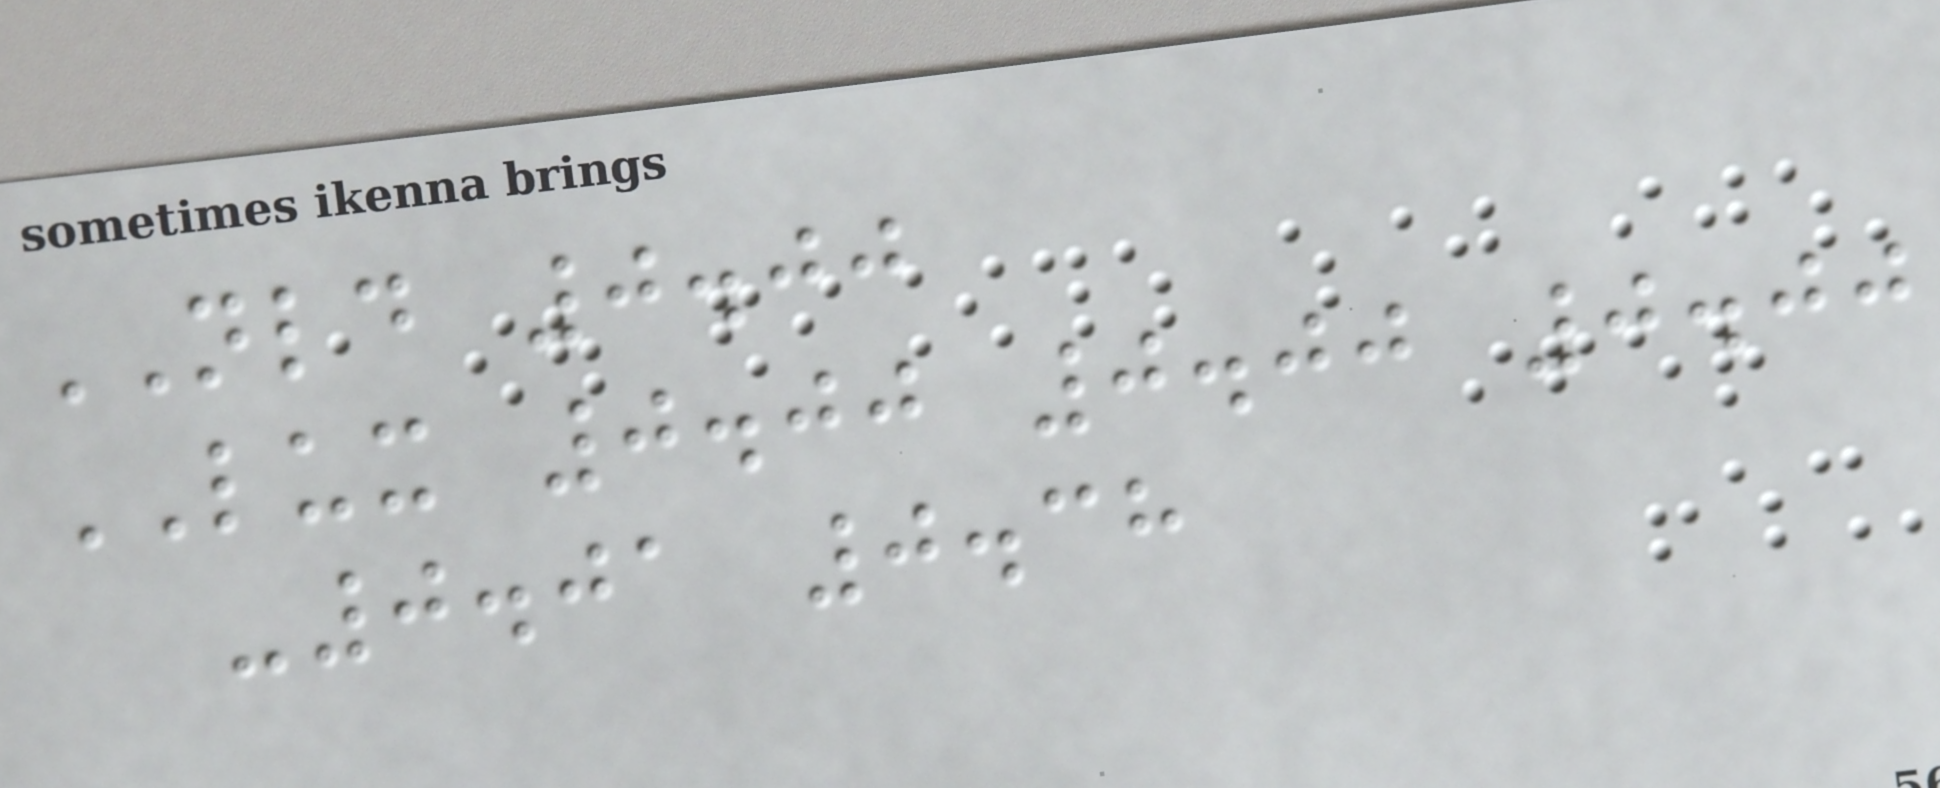NLD 0.00
LUX 0.00 0.00 0.00
-0.01 0.38
